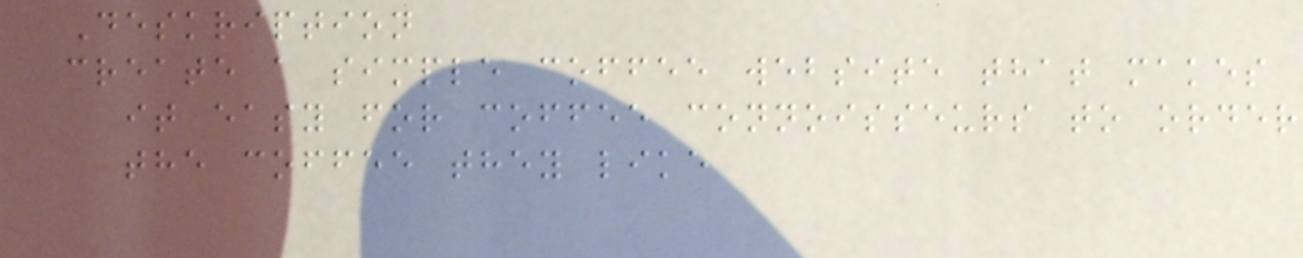Deskription
create a simple coffee website that makes
it easy for coffee connoisseurs to order
the coffee they like
